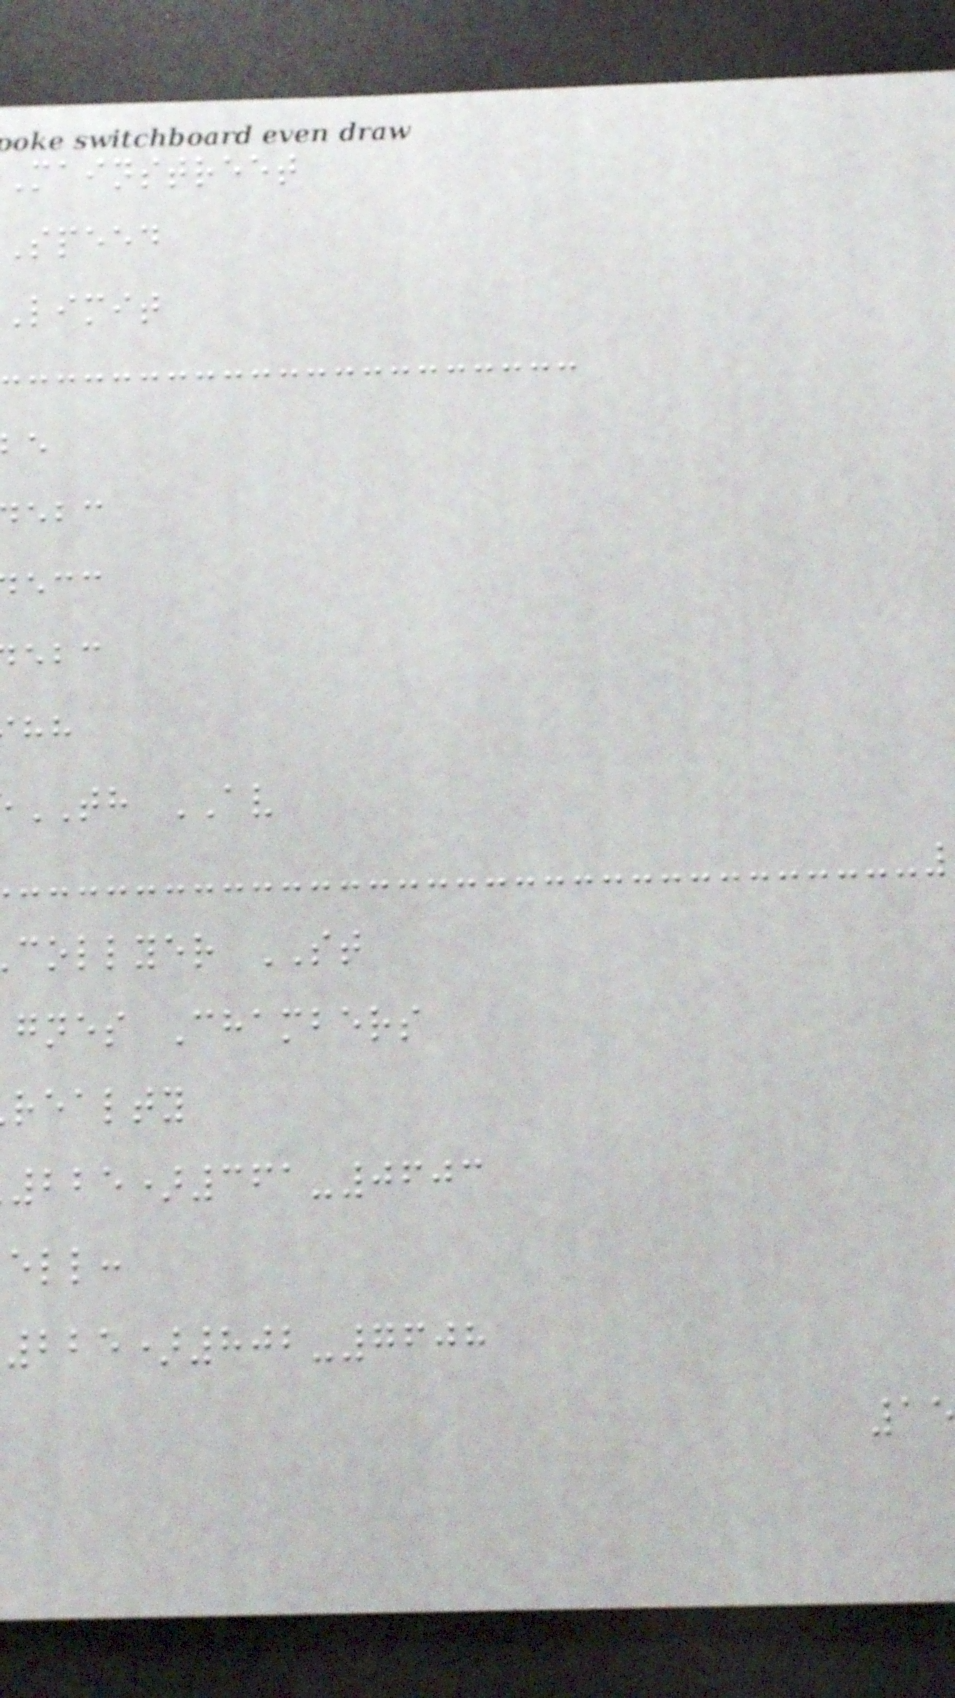mainstreet
speed
limit
TH AV
collyer ST
gnes Chambers
realty
225)361-0603
ell:
225)802-7608
